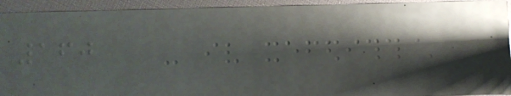160
